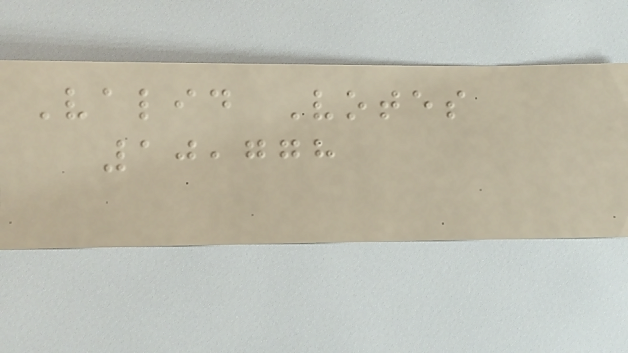Valid Votes
10,778
